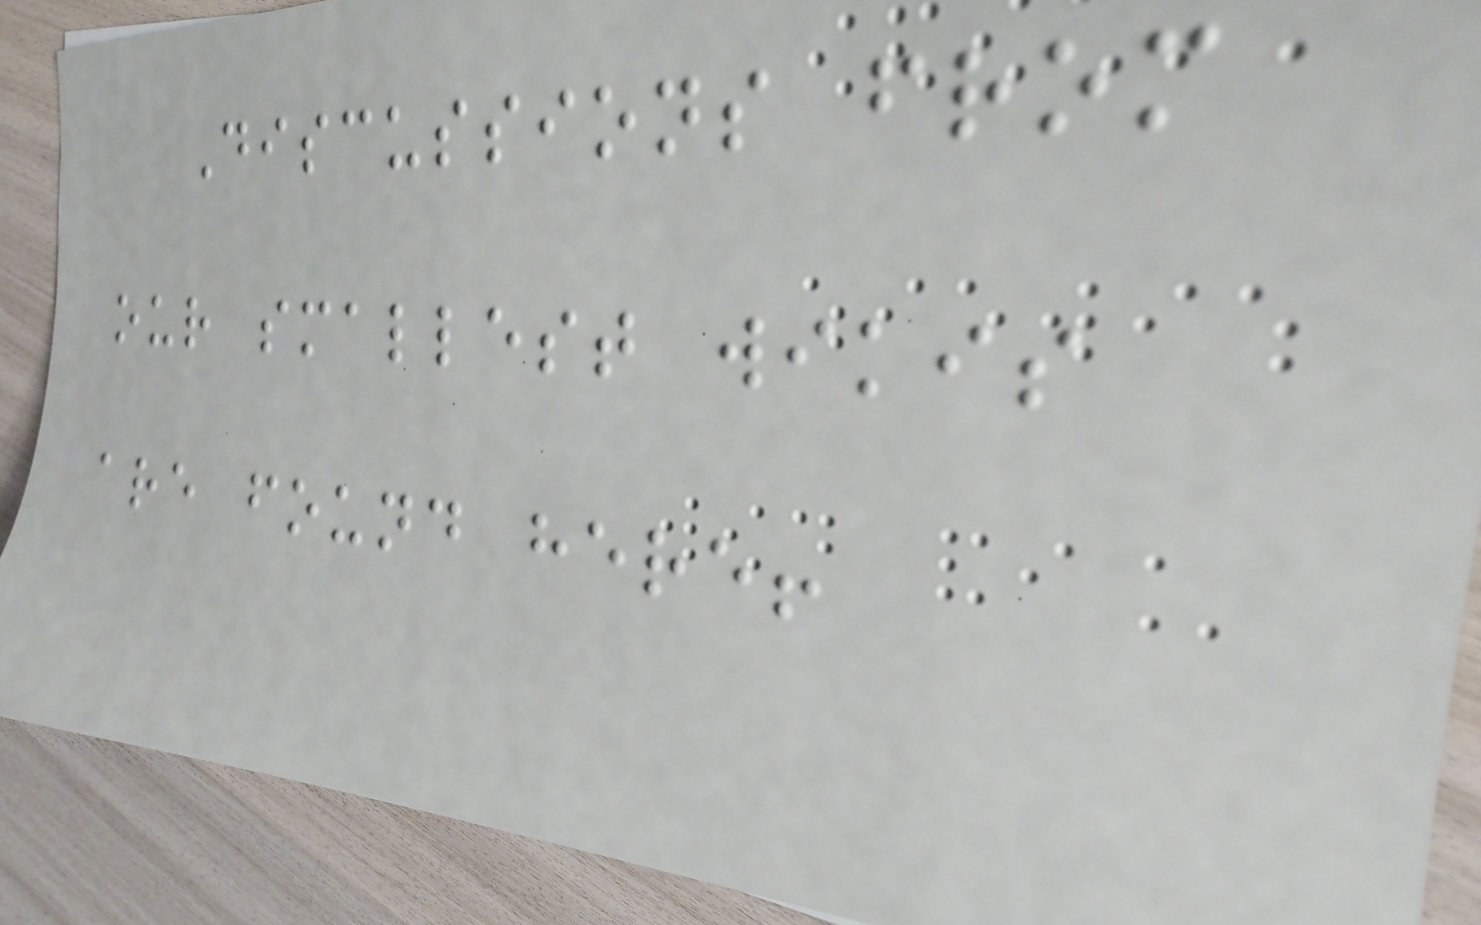Discussions from
our smallest wikis
are found here!
